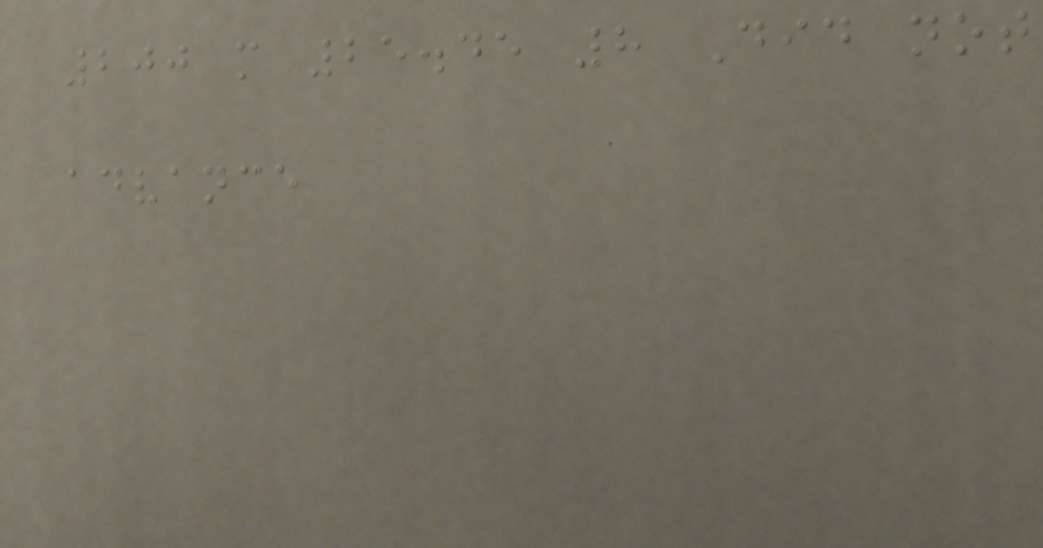200 m 25.45 8 Did not
advance
